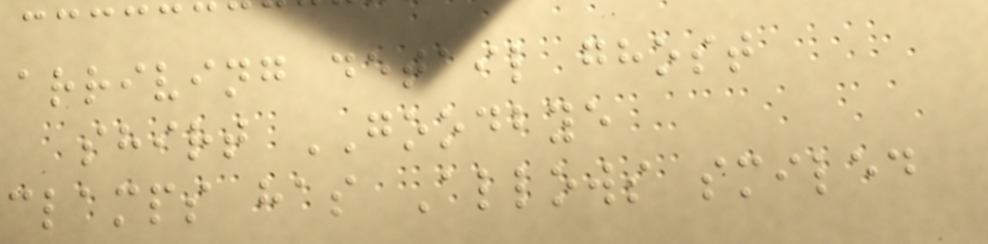arriving detail ghost
shirt GOODBYE
clamps has Allows smiled
